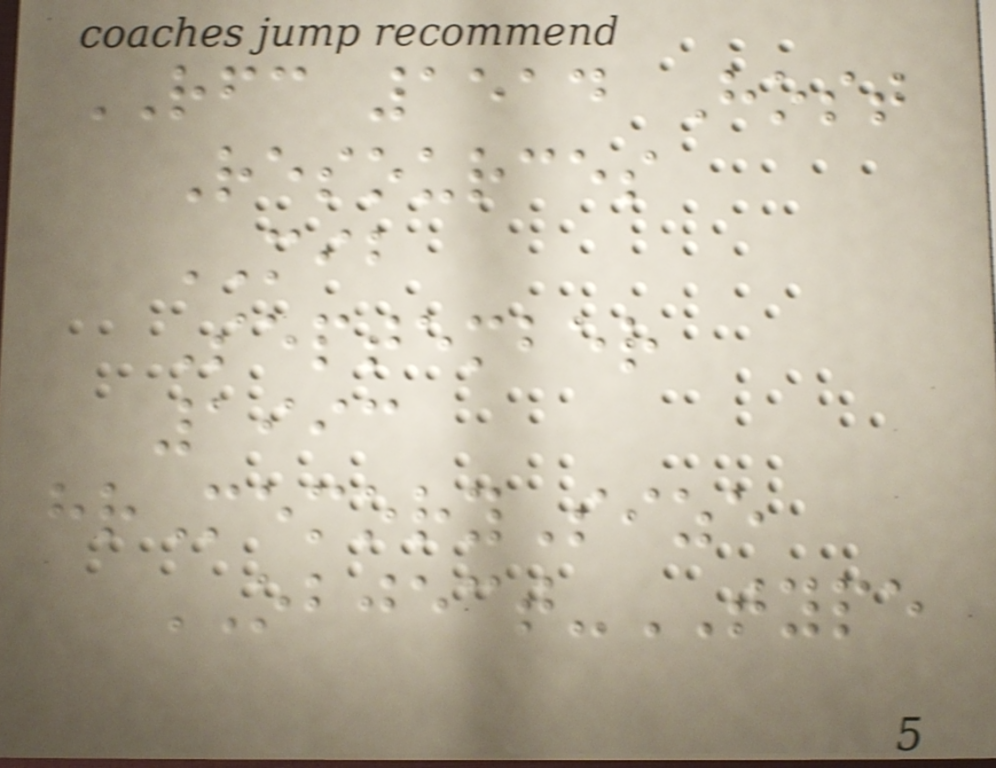RFC 1514 Host
Resources
MIB
September
1993
hrMemorySize
OBJECT-TYPE
